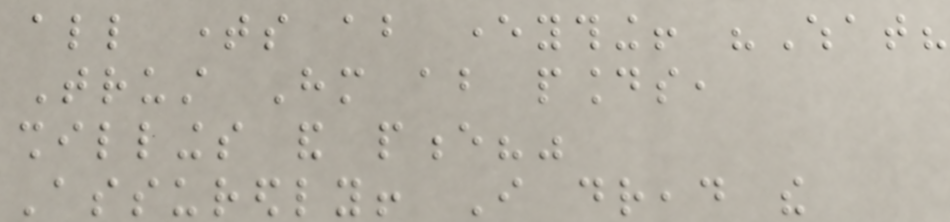all times about everything! "What?
Trust Him about pounds,
shillings and pence?"
Assuredly! I dread the
